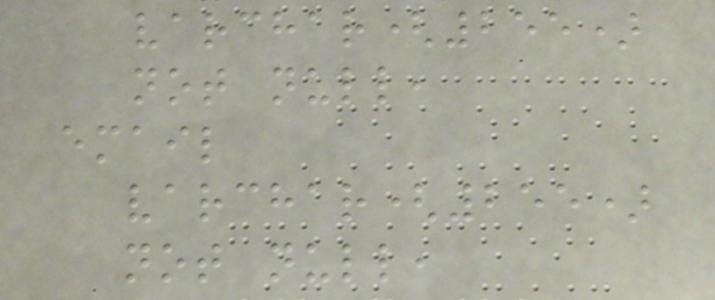varchar(255)
not null,
email
varchar(255)
not null,
